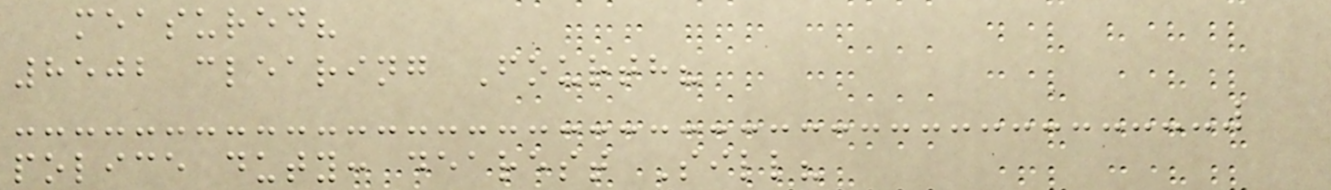measured?
8502 clearing Fourth?
police duty: dearest Sill?
